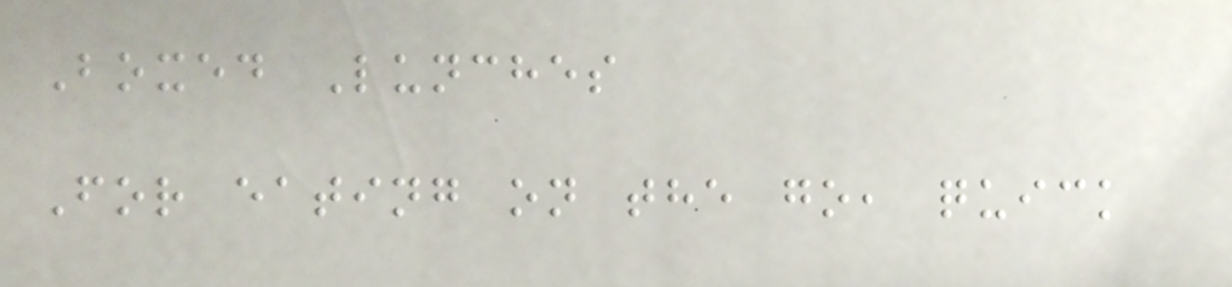Boxed Lunches
For eating on the go, quick
